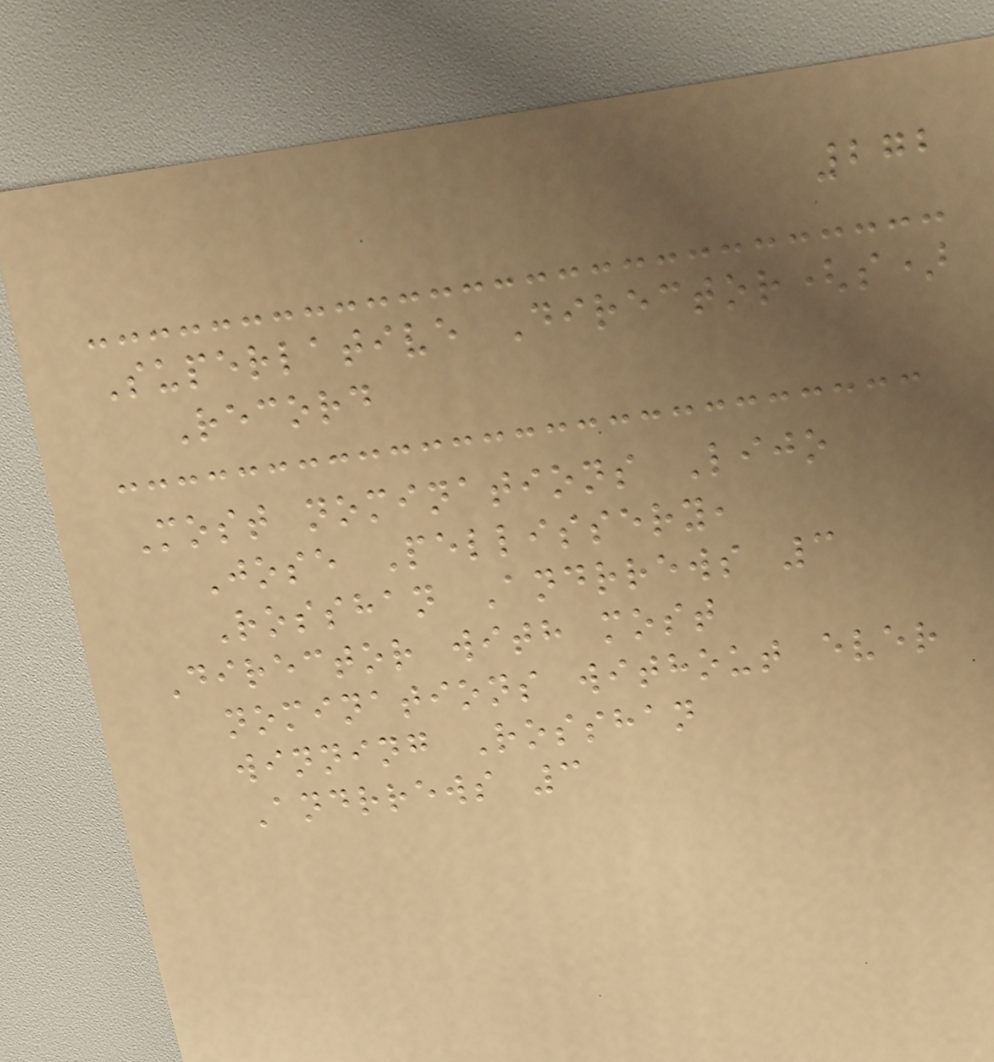272
Superlative Director(s)
Record
Most nominations Lijo
Jose Pellissery,
Rosshan Andrrews 3
Director with most
nominations without ever
winning Rosshan
Andrrews 3
